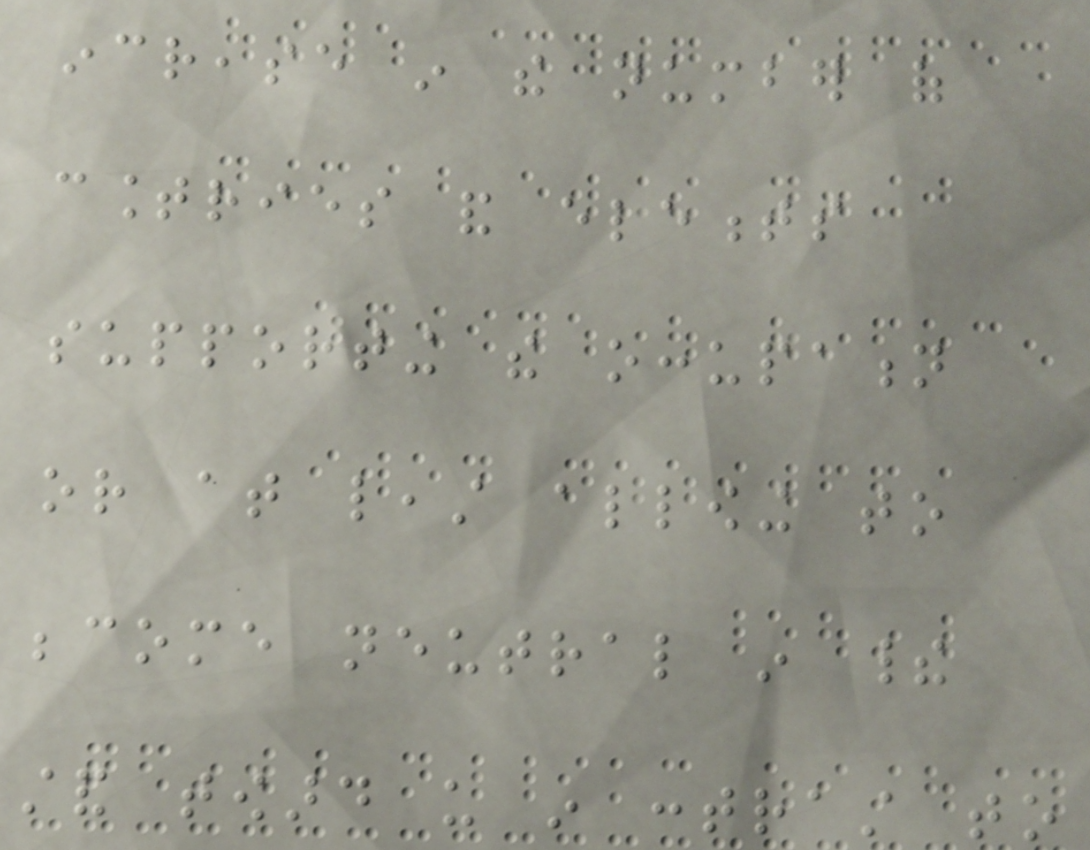increase in the number of
countries and elements
supporting the occupation
or at least allowing to
become neutral in their
stand toward us in contrast to
